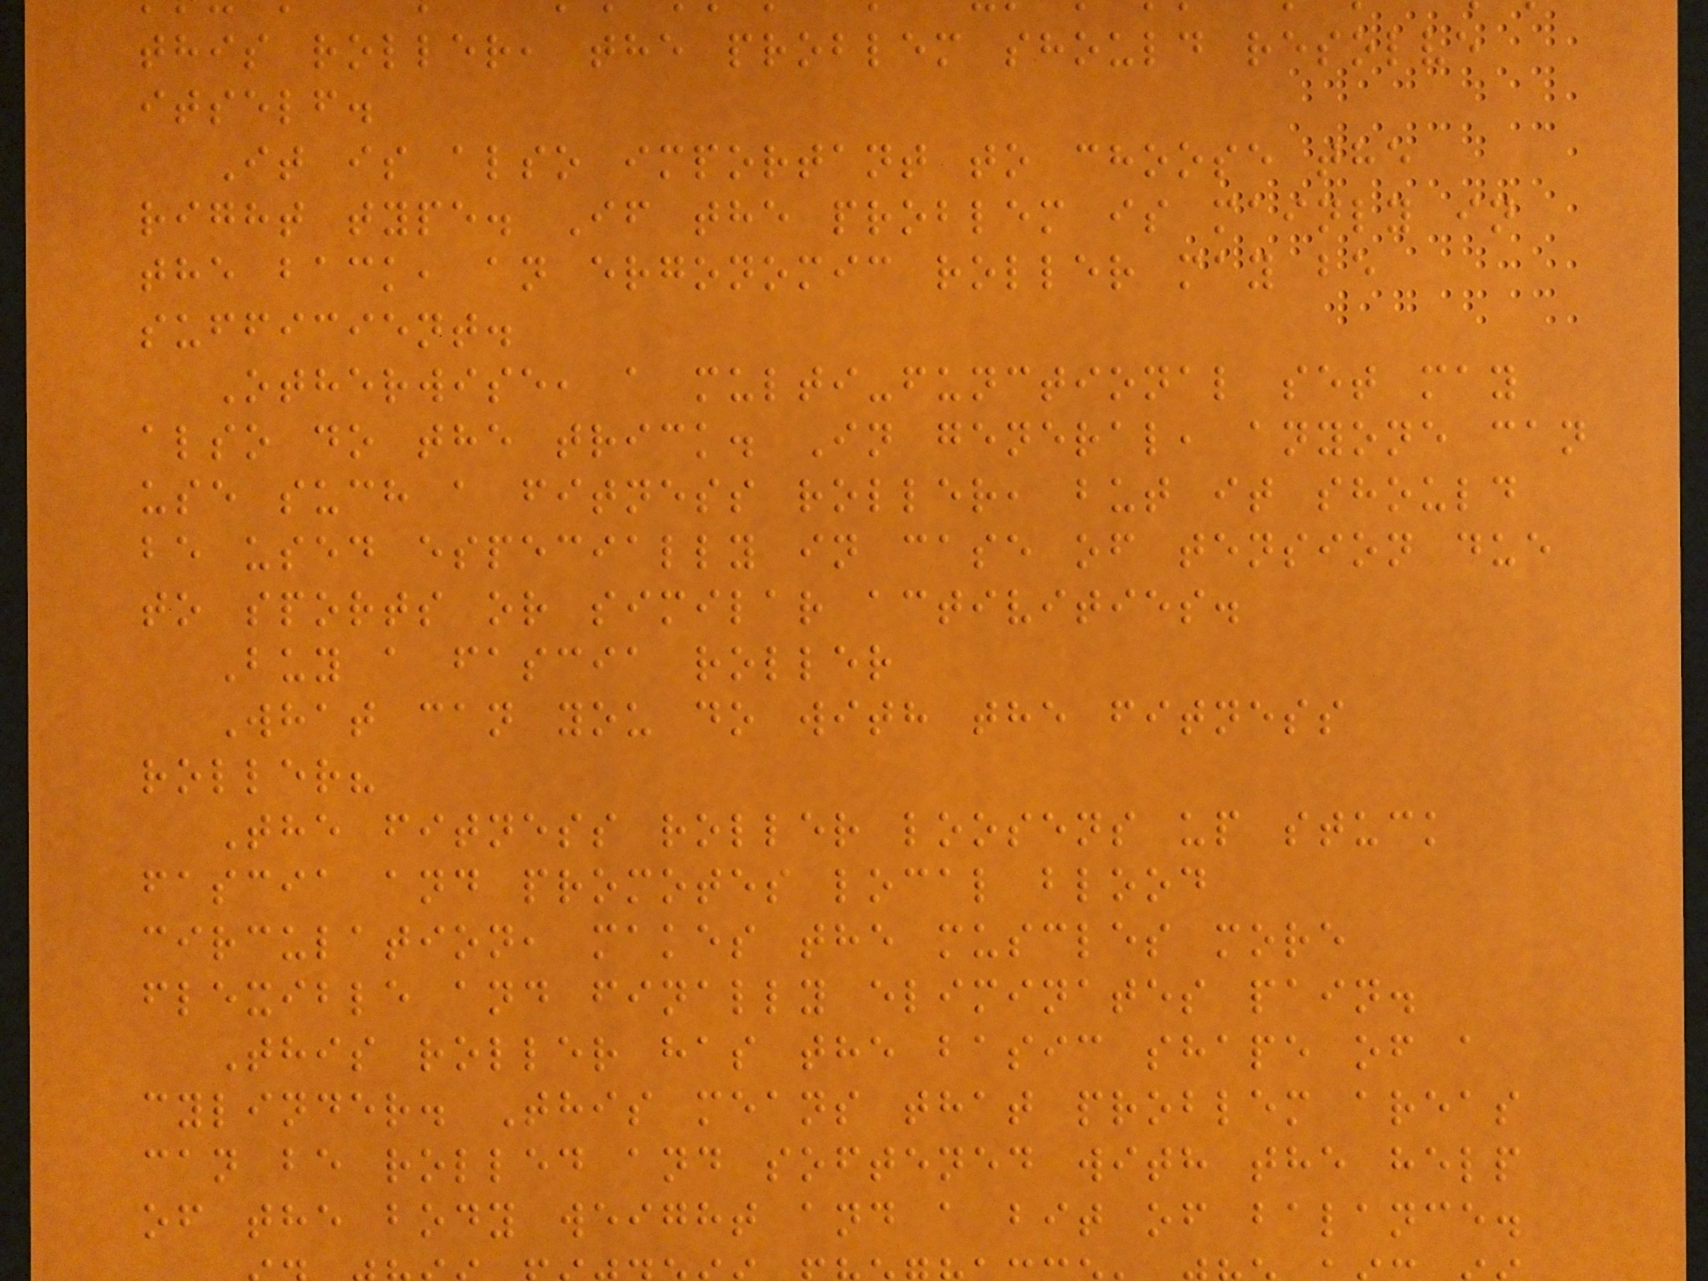this roller, the problem should resolve
itself.
It is also important to choose the
right type. If the problem is mainly in
the back, an ergonomic roller may be
sufficient.
Otherwise, a multi-functional set may
also do the trick. In general, anyone can
use such a fitness roller, but it should
be used especially in case of tension due
to sports or similar activities.
Buy a fascia roller
What can you do with the fitness
roller?
The fitness roller loosens up stuck
fascia and promotes local blood
circulation, makes the muscles more
flexible and finally eliminates pain.
This roller has the basic shape of a
cylinder. This means that problem areas
can be rolled and softened with the help
of the body weight and a bit of balance.
